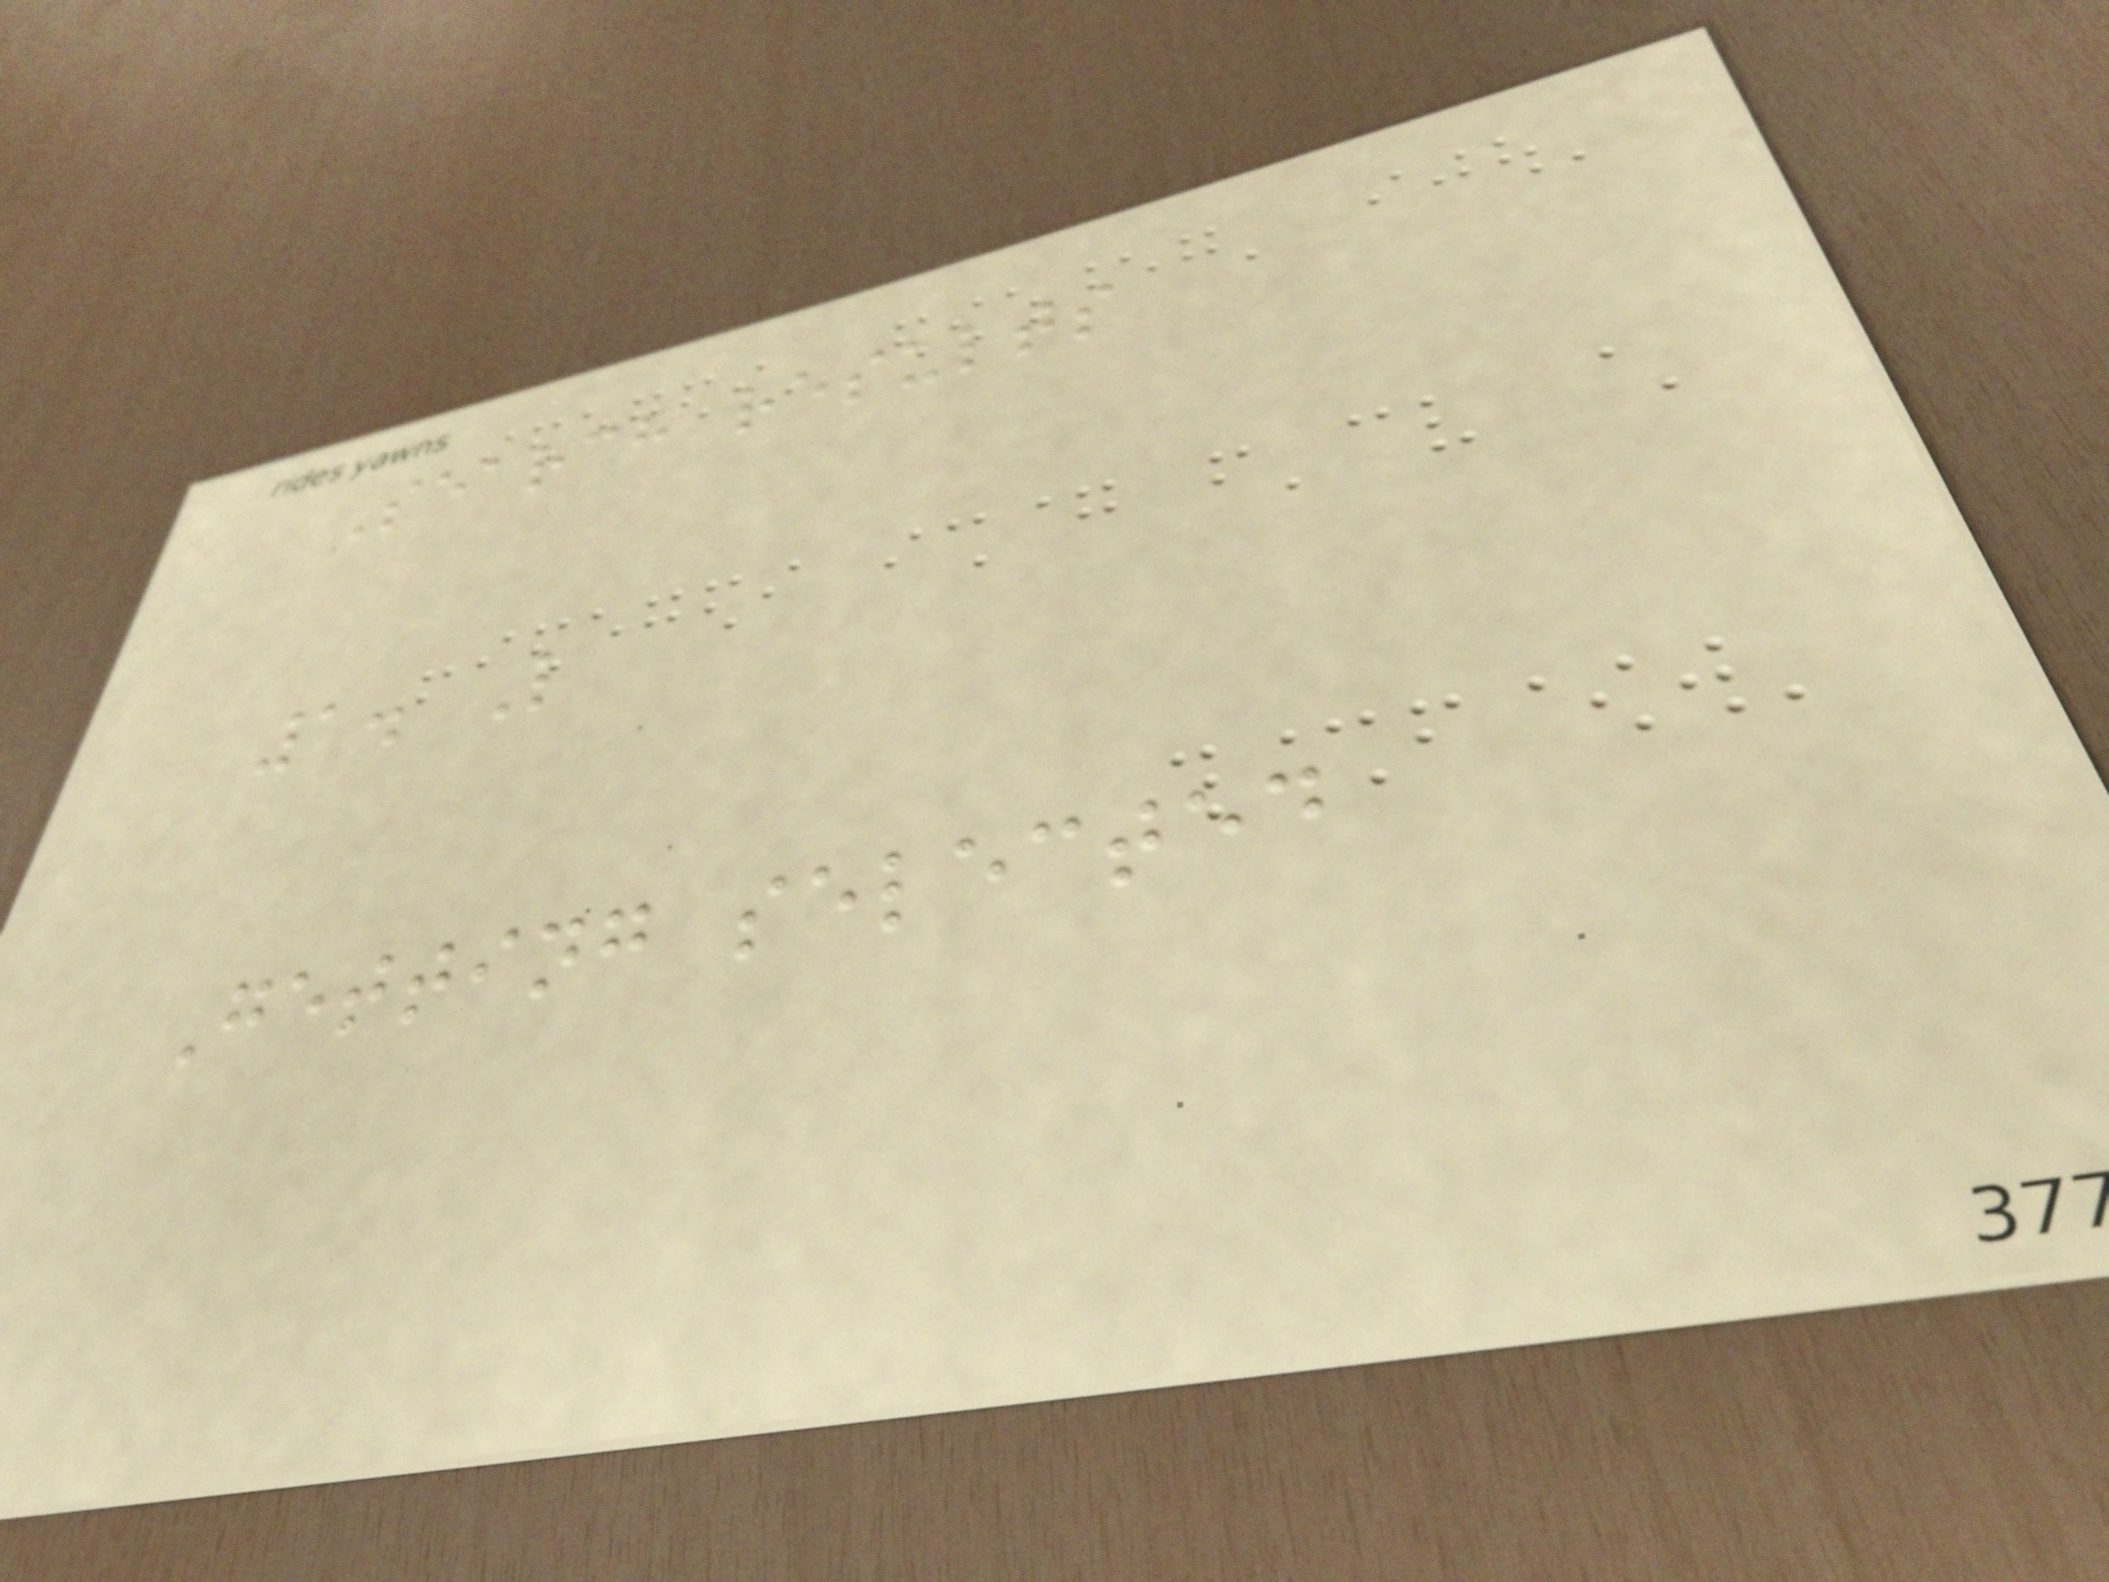Search results
1. L
Getting selected
